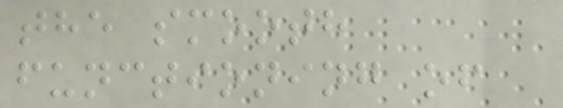the smooth
functioning of
